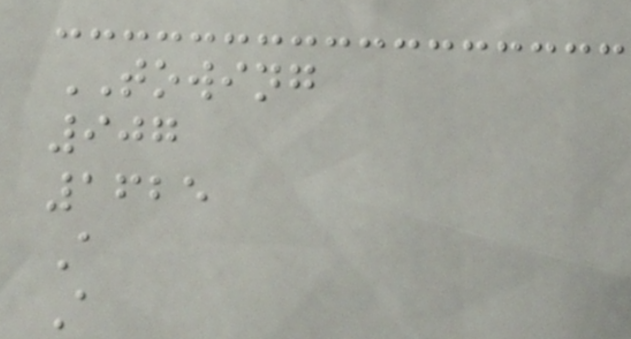TOWING
907
1625
A
A
